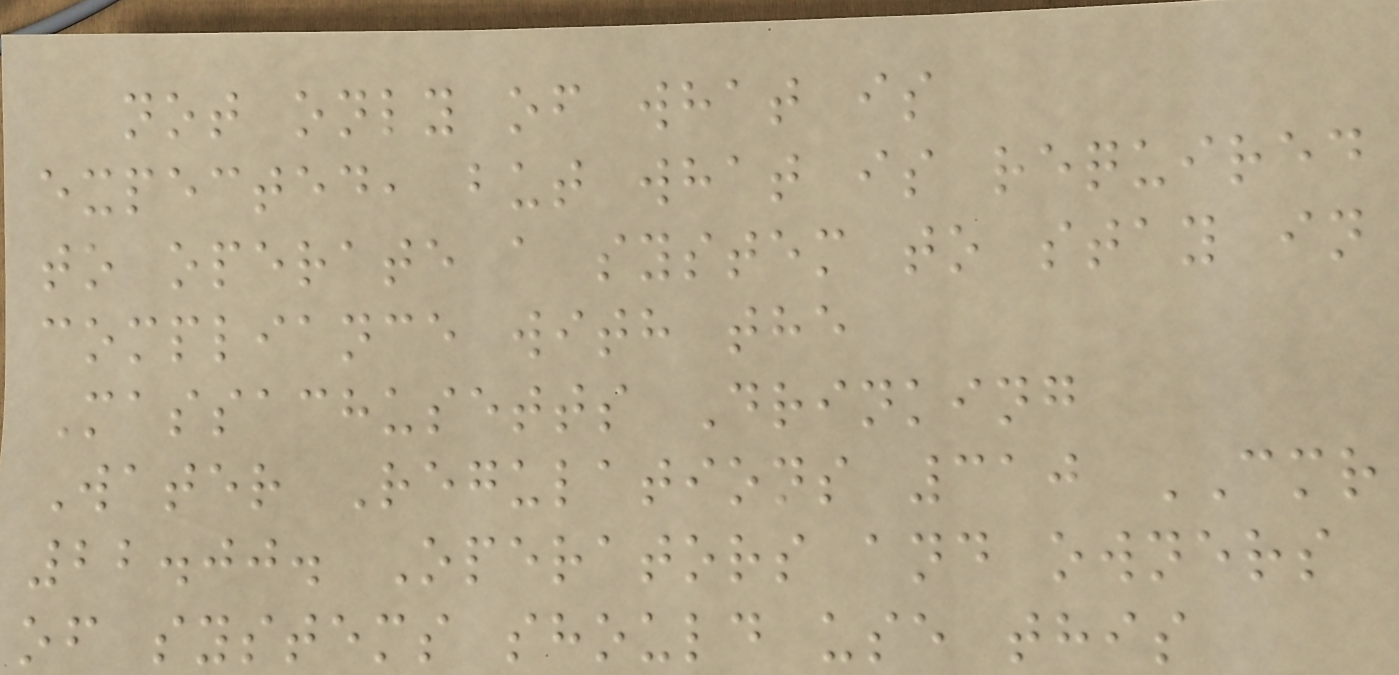not only of what is
expected, but what is required
to operate a system to stay in
compliance with the
Massachusetts Drinking
Water Regulations 310 CMR
22.00. Operators and owners
of systems should use this
